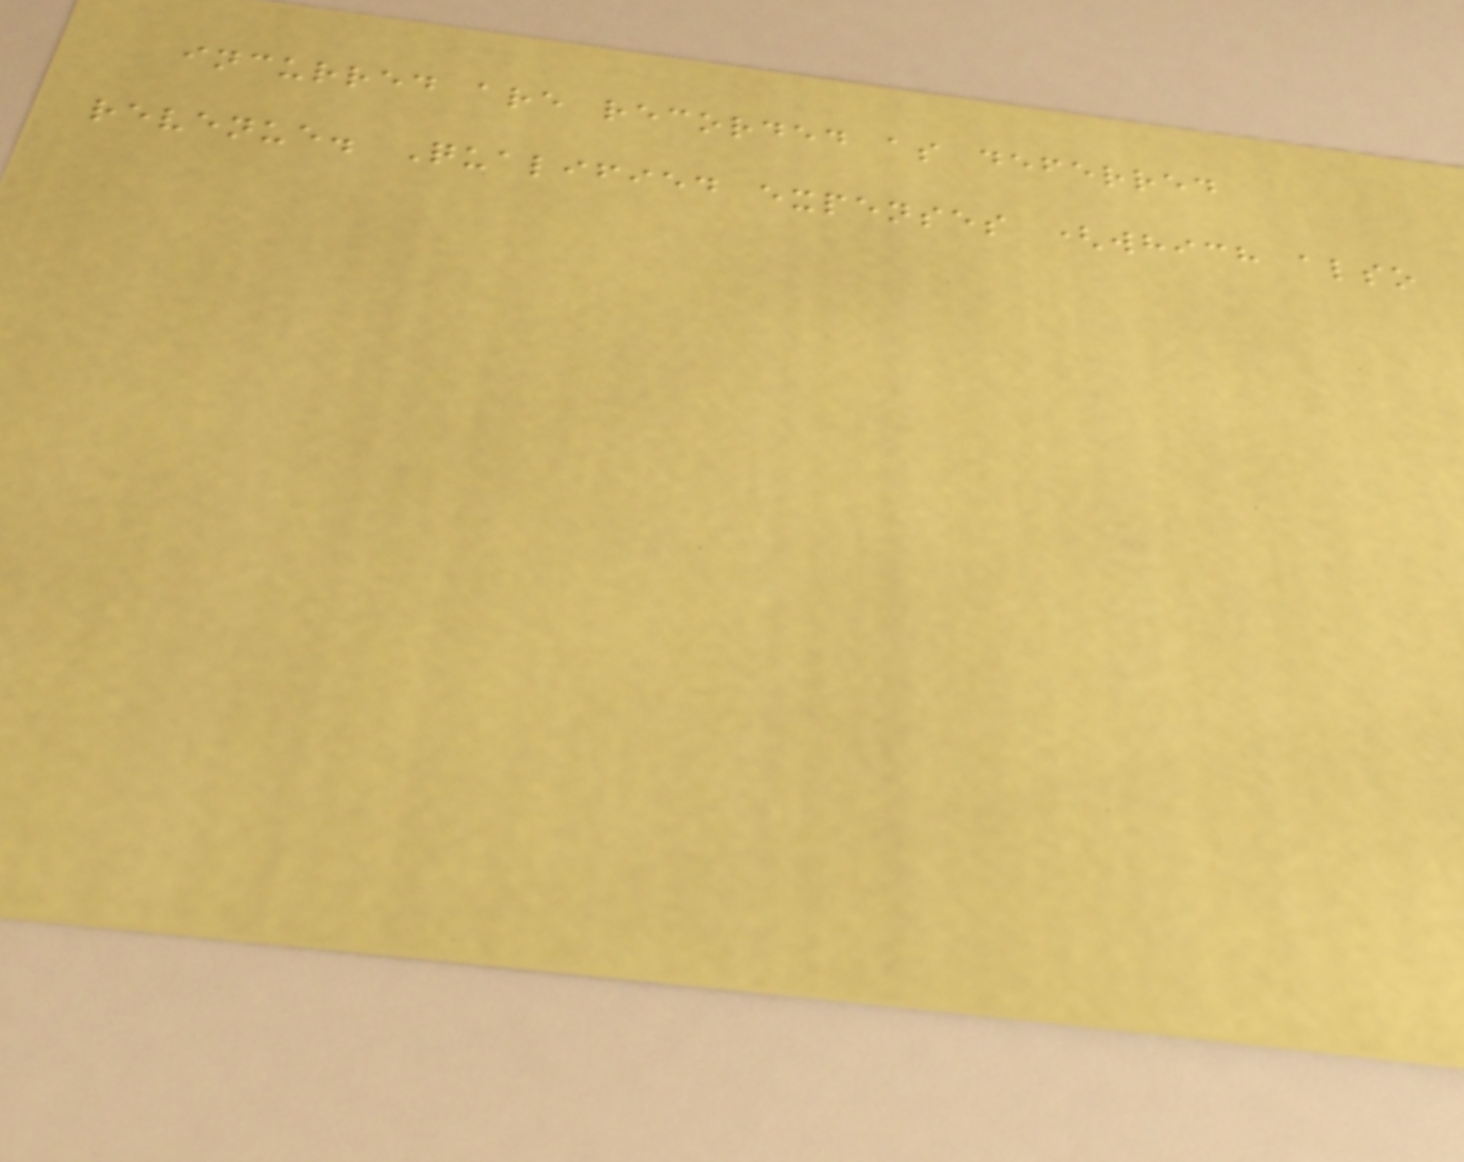incurred are recorded as deferred
revenue. Qualified expenses (which also
